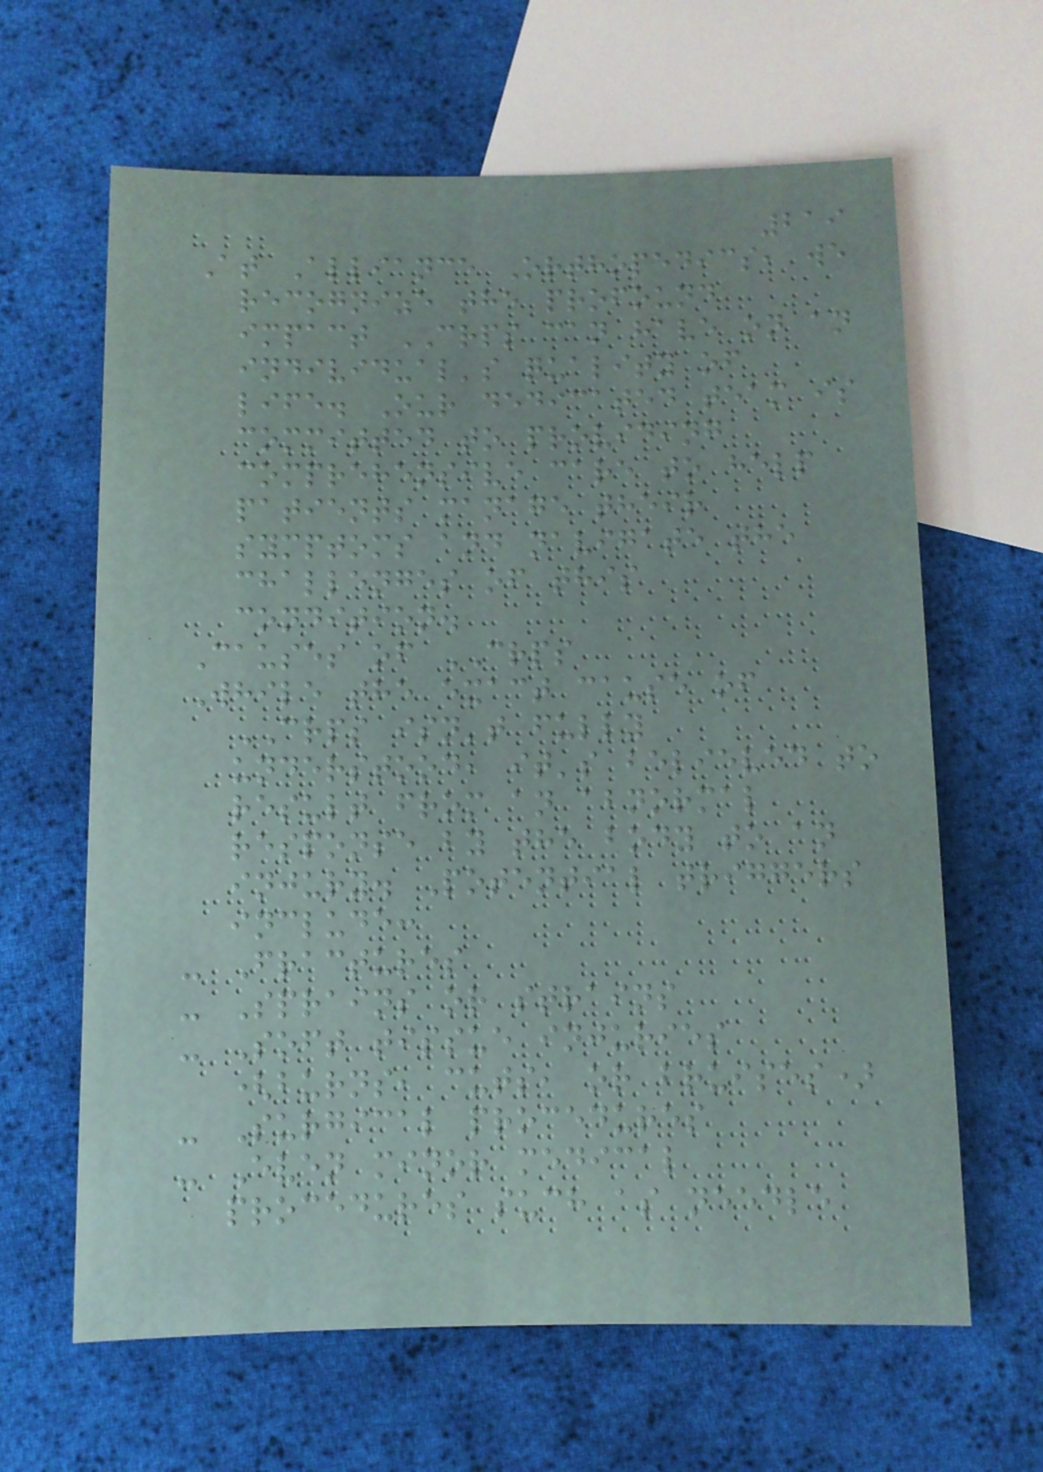219
At Alliance Orthopedics, we
recognize the profound
impact CRPS can have on an
individual's quality of
life. Our dedicated team is
committed to providing
comprehensive care to help
patients manage their
symptoms and navigate the
challenges of this
condition.
Causes of CRPS
While the exact cause of
CRPS isn't fully
understood, it's believed to
result from an abnormal
response by the body to an
injury. Potential triggers
include:
- Fractures
- Sprains or strains
- Soft tissue injuries
(burns, cuts, or bruises)
- Surgical procedures
- Even minor medical
procedures such as needle
